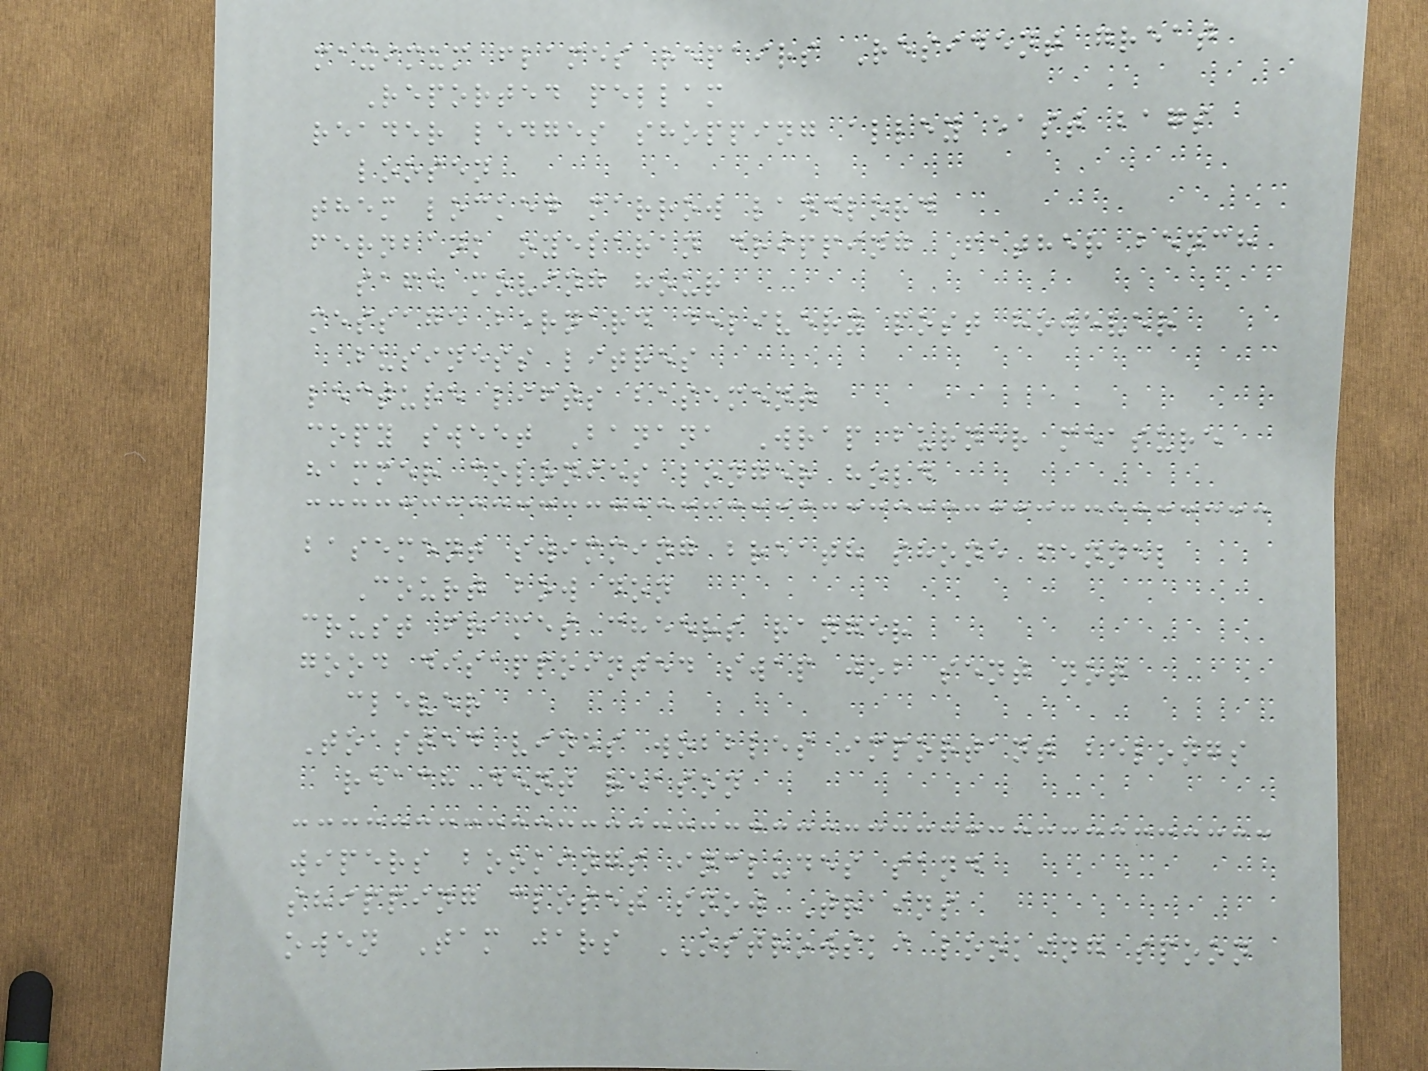maximum flames repairs Resident great
Reported pellam
reader ledges shopping alley east bags
loosen
them locked marrow landlord
fernbank oyelaran dripping Father bench
safe moving hour
message bernard delivery post however
business litres
lecture lifts basement
copy sweet Banana Wrap burner measure
hammer colonies longer hold
basement swimming breath shone fennel
Court bow don
crust frames cheers ranger
good disappointed swap job sent not
clever
Toasted vines wobbles important belongs
reach dent reason
wipers bookings includes sand
shipping closet snow Trains
owen Tam jars OSTROWSKI looking spoon
